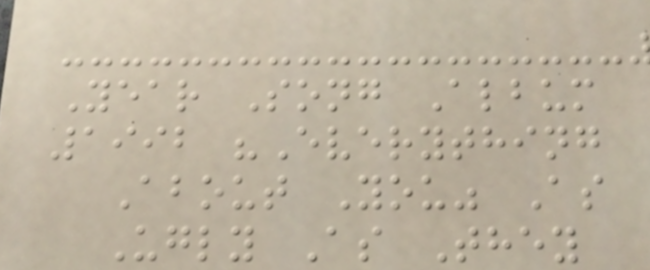Year Song Album
1992 "Everything
About You" As
Ugly As They
